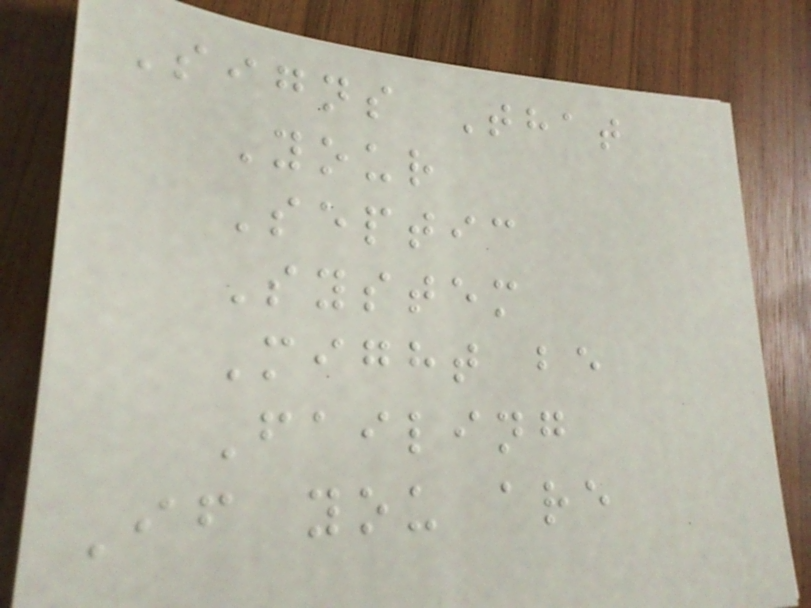Signs That
Your
Septic
System
Might be
Failing
If you are
